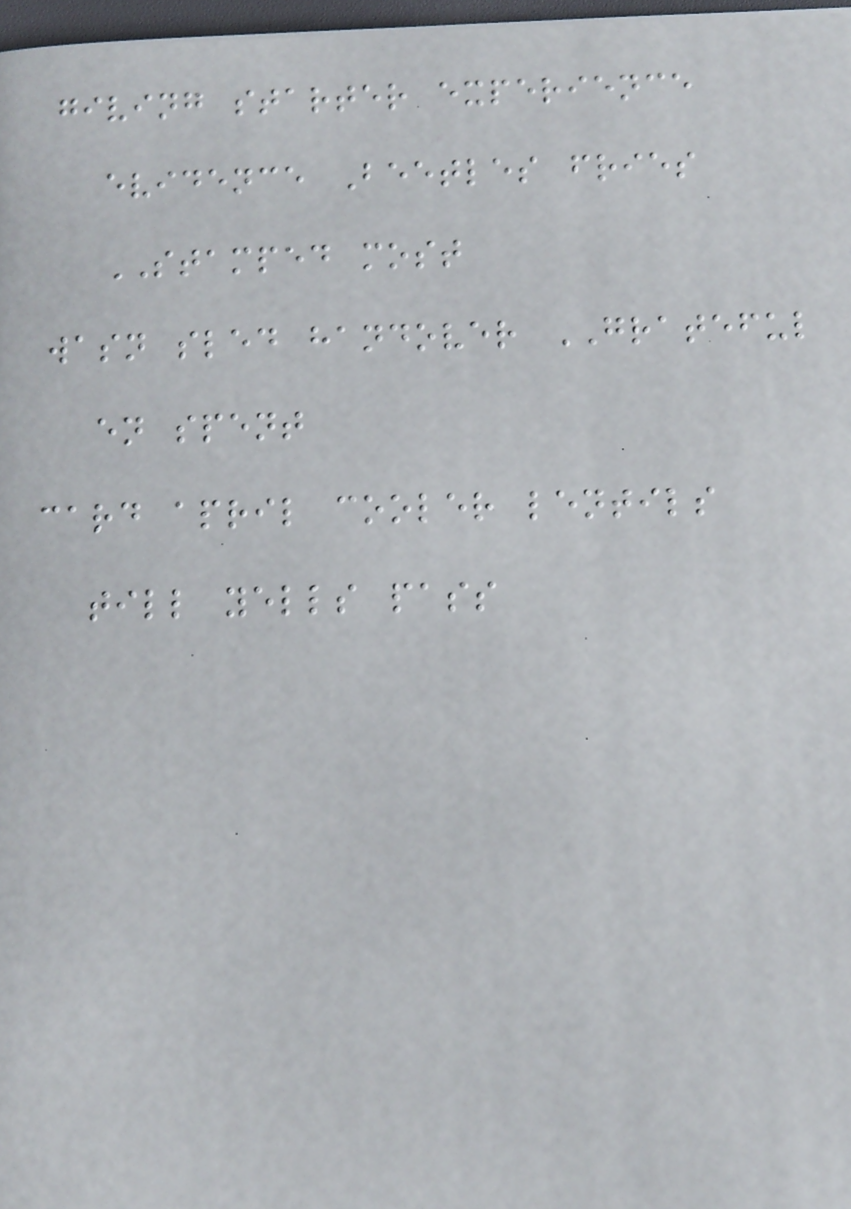giving starter experience
evidence Beetles fries
STAMPED most
wasn sled handover GRATEFUL
en spent
card april cooler lentils
till yells pass
